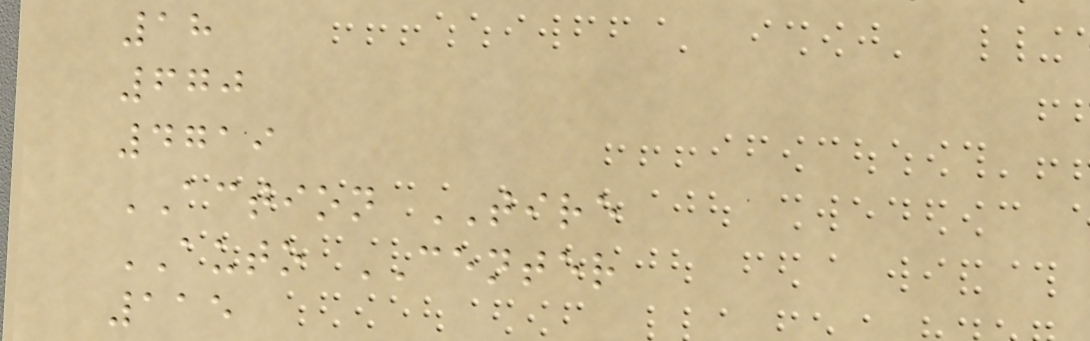18
670
4719
ACTION TIRE
AUTO CENTER
115
